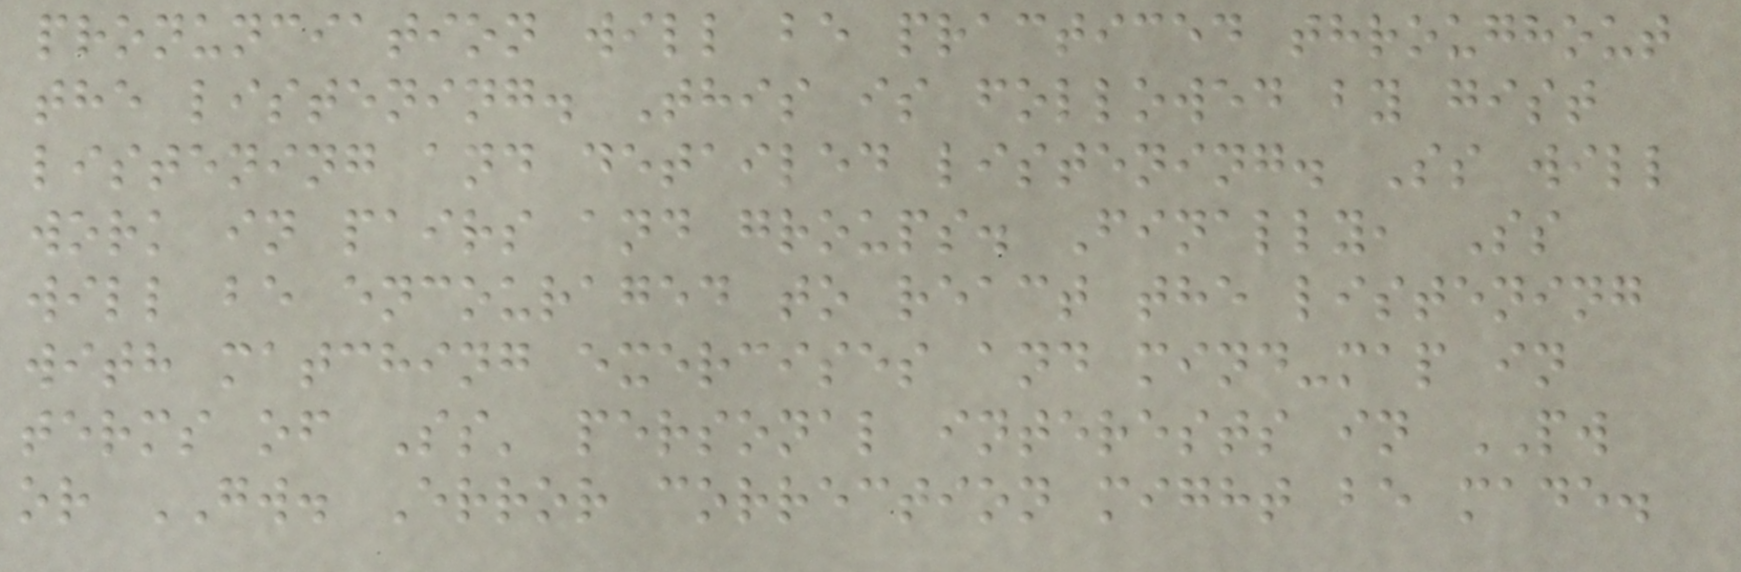pronunciation will be practiced throughout
the listening. This is followed by gist
listening and detailed listening. Ss will
work in pairs and groups. Finally, Ss
will be encouraged to react the listening
with matching exercises and mind-map in
terms of Ss' personal interests in PW
or GW. Error correction might be made.
